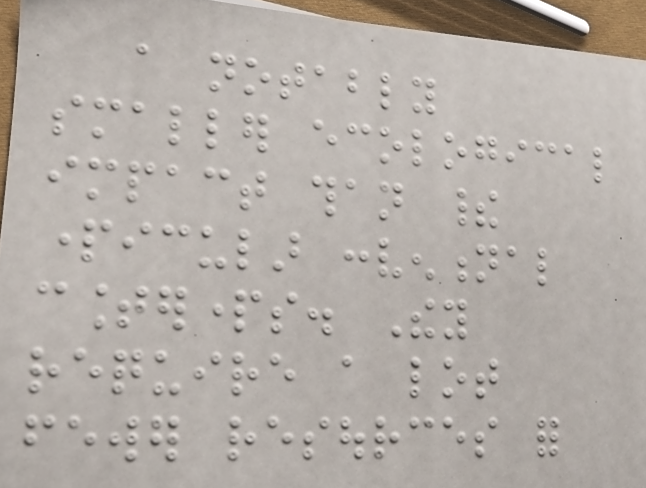a notably
smaller ecological
impact than their
particular conventional
counterparts. They
require a lot
fewer resources for
